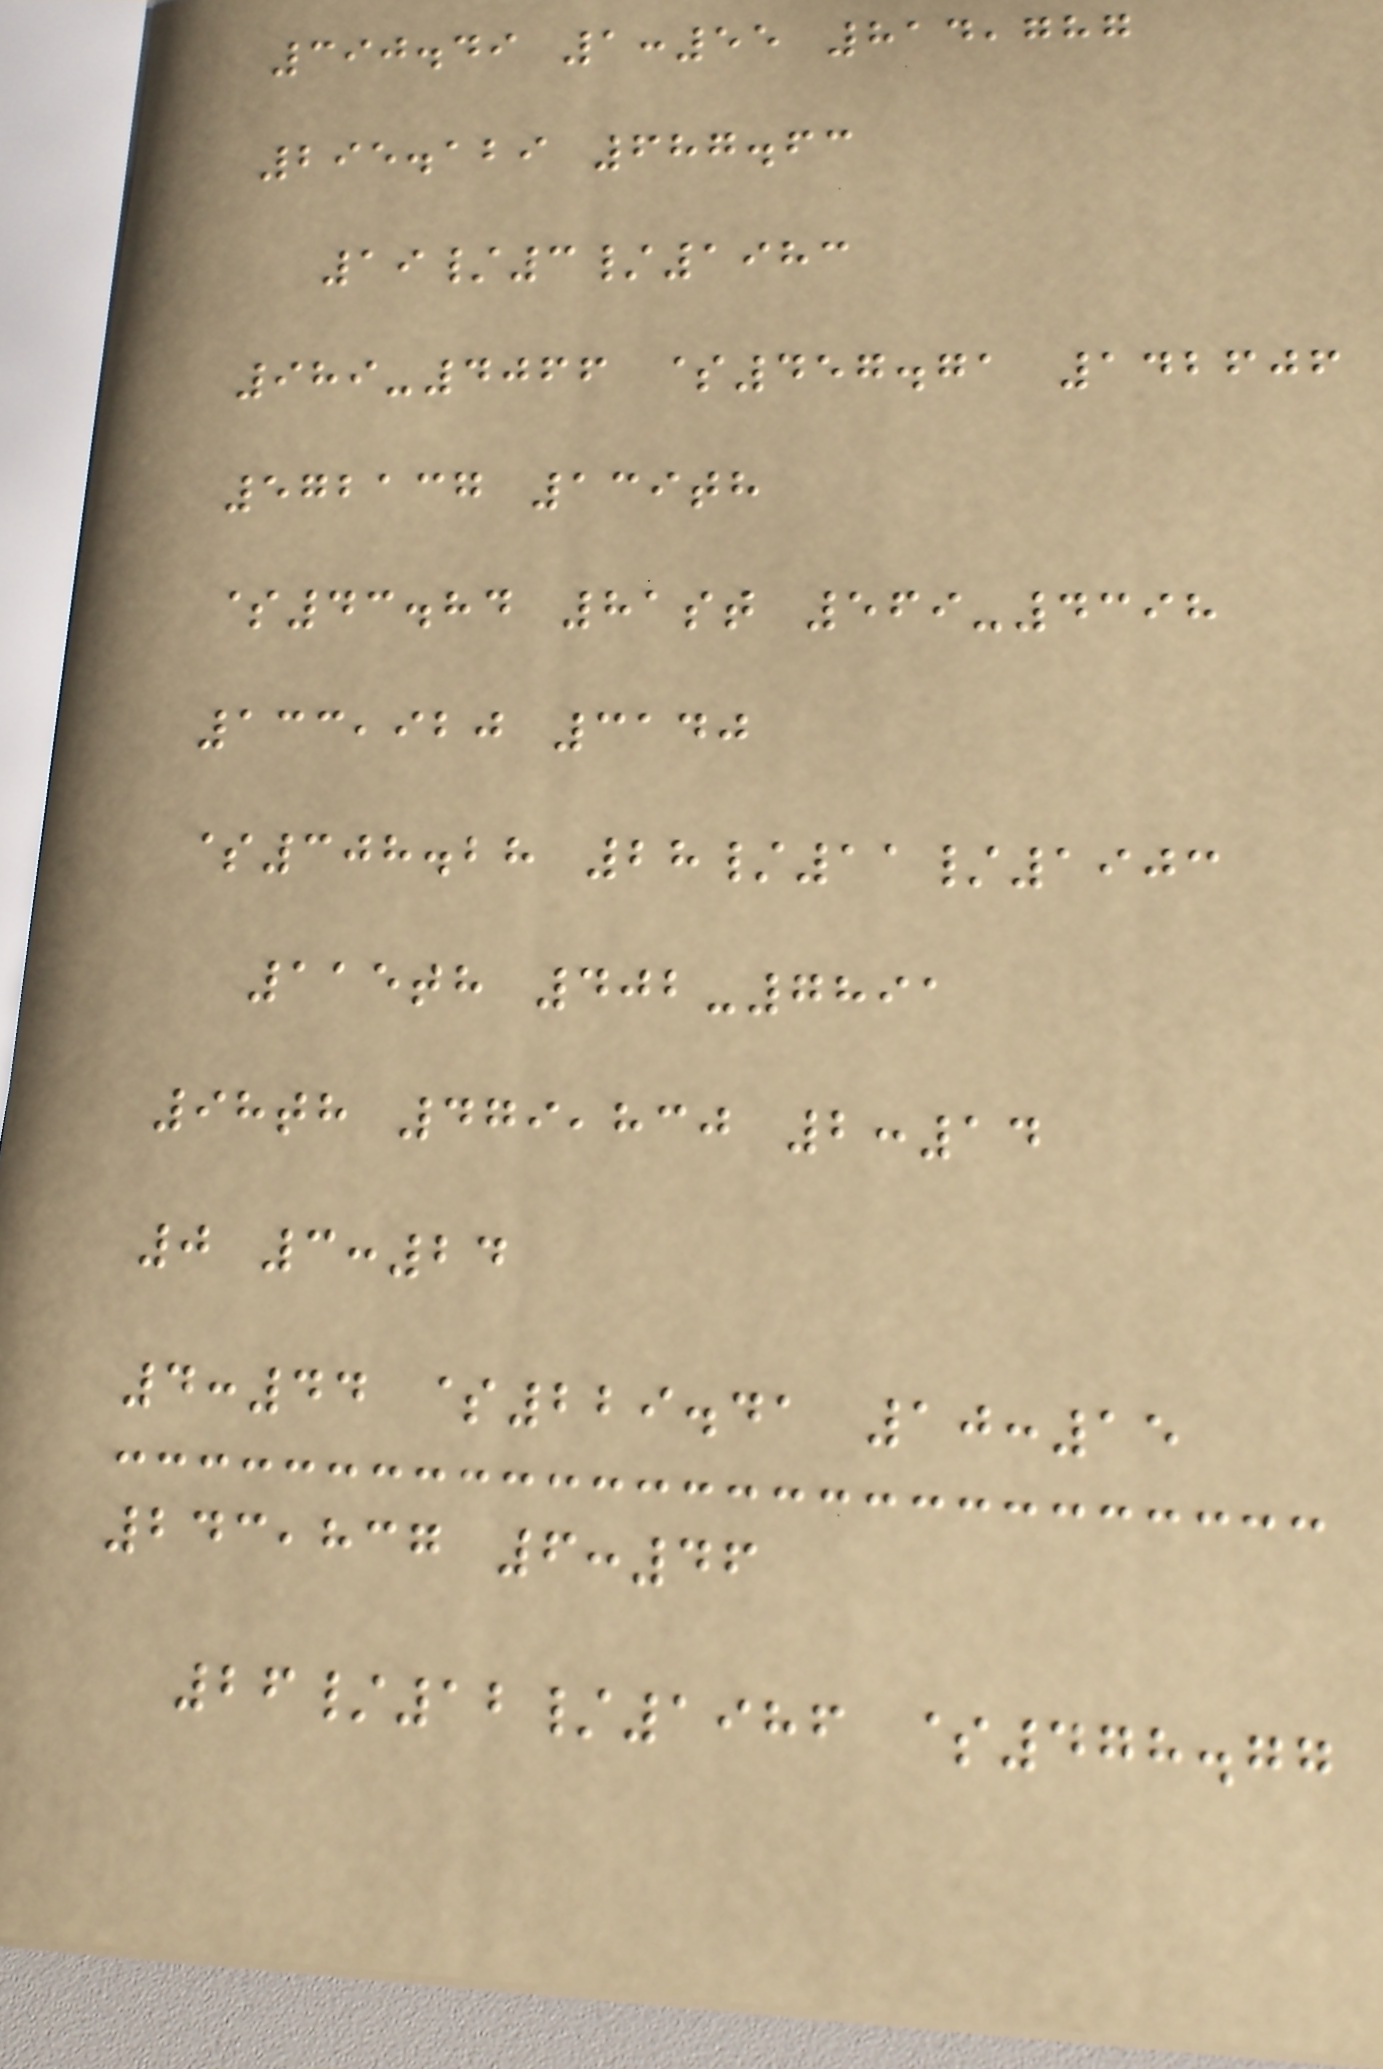390.49 1:55 814,787
295.129 687.63
19/3/1983
989-4066 $457.71 142606
572137 139th
$43.84 81st 569-4398
133,920 3140
$308.28 28/11/1903
115th 402-7891
98th 479,830 2:14
0 3:24
4:44 $229.41 10:15
243,837 6:46
26/12/1986 $478.77
